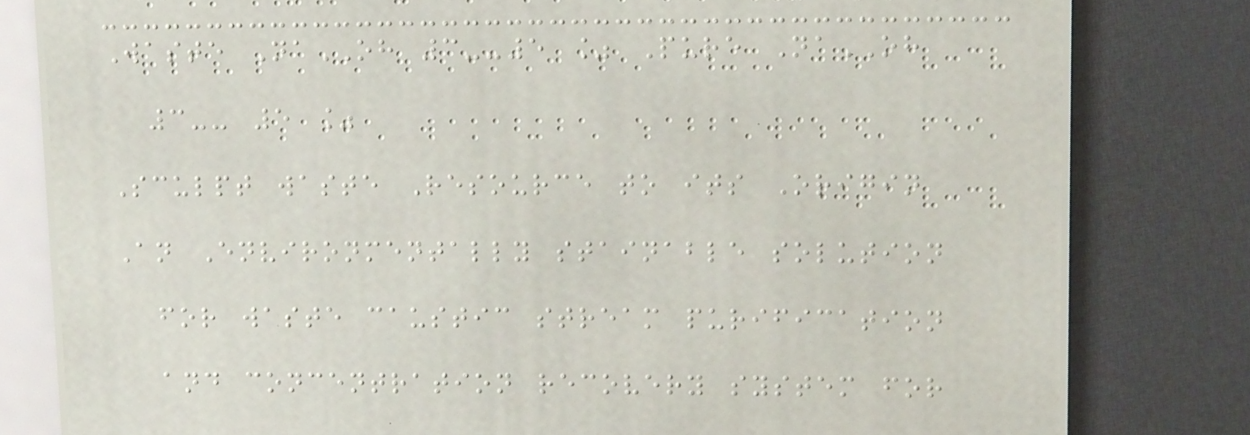Waste NaOH 3--5 % Pure NaOH
3-- 5 %
Sculpt waste Resource to its Origin
An Environmentally stainable solution
for waste caustic stream purification
and concentration recovery system for
